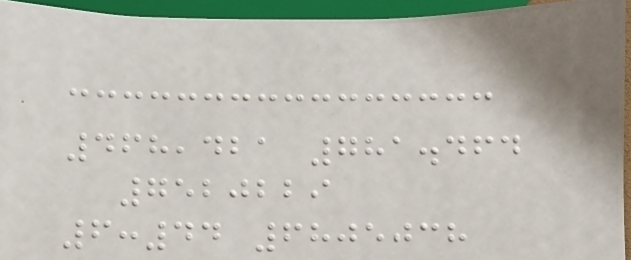468,421 781.464
7520229
6:44 6805038
